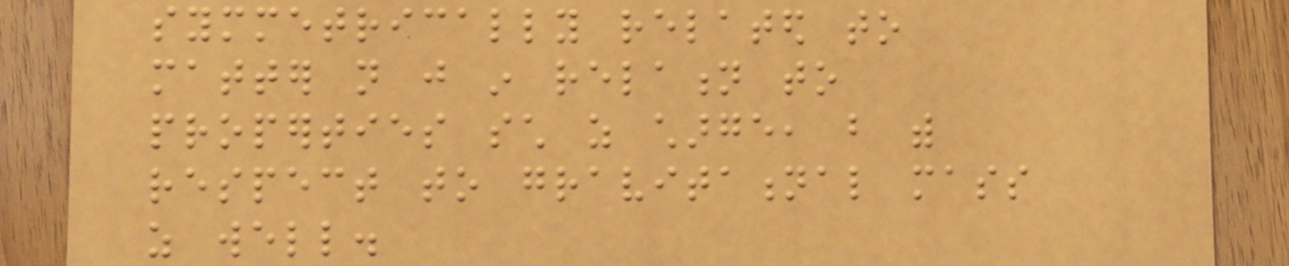symmetrically related to
matter not just in relation to
properties such as charge, but with
respect to gravitational mass
as well.
